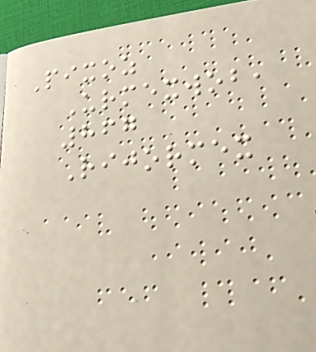Pixoz
Urmexwob,
867
Rijormex
